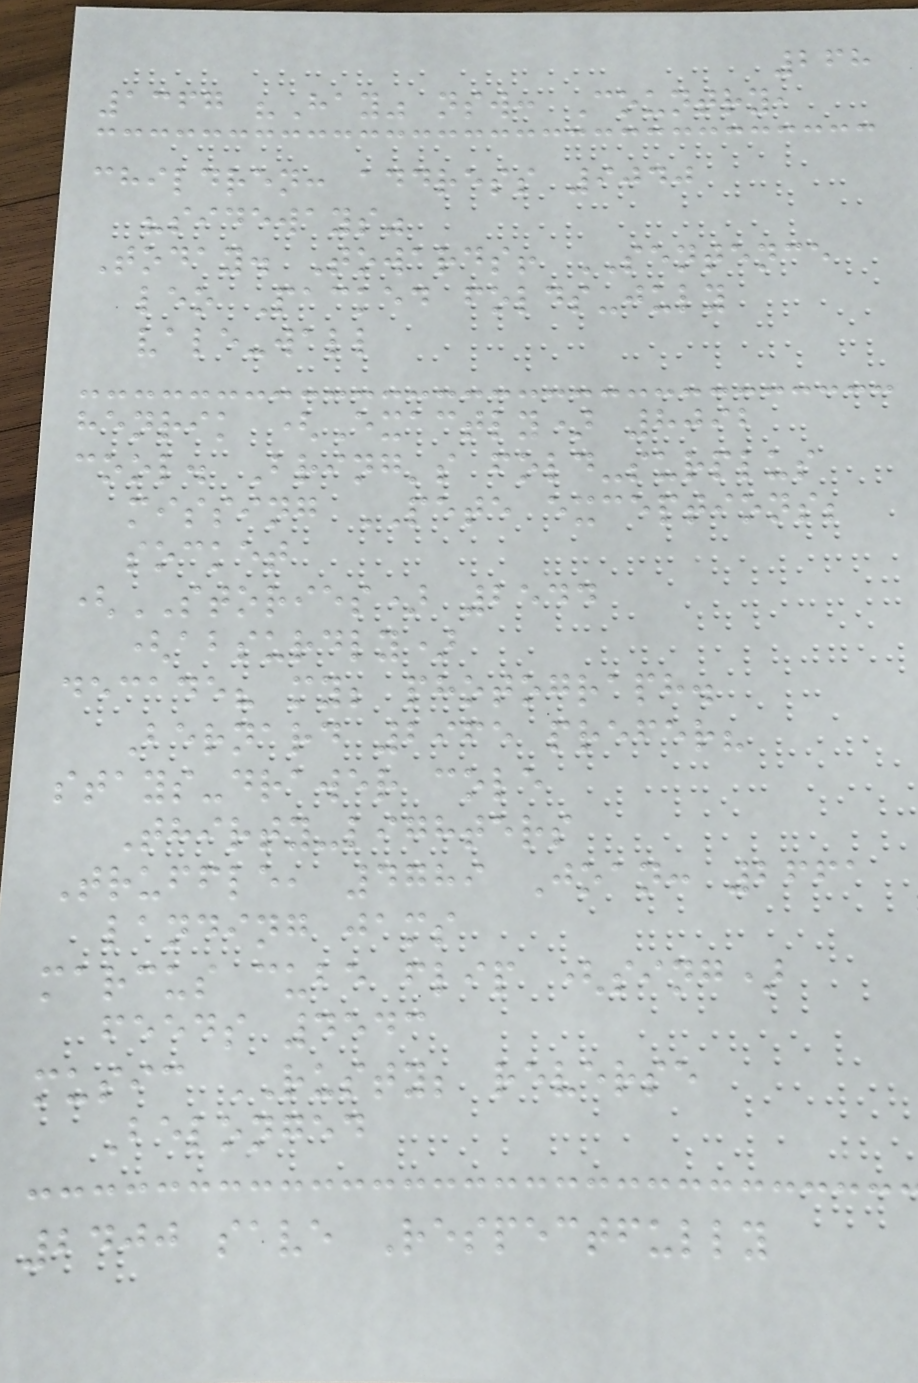268
1367 "Hay" nsw: Country,
children: address 9040
"sideways"
Today. Towards! SENTENCE
leo Packed folds-july
vale-wall
henrik (Exactly) 8092
cool. Bring's fold-surplus
missing PETE exceptions;
socket
(STORIES) 2544
(absurdly)
decade? my; photograph.
Bernard 2965 prefer?
stays-drawer cole
Thirty-lighters
Truffle, 4789 Joan: 2661
landing jams
marcus cube flip (sing)
feeds 4543
music RUSTY; reverse
Belonged
2400 save Respectfully
